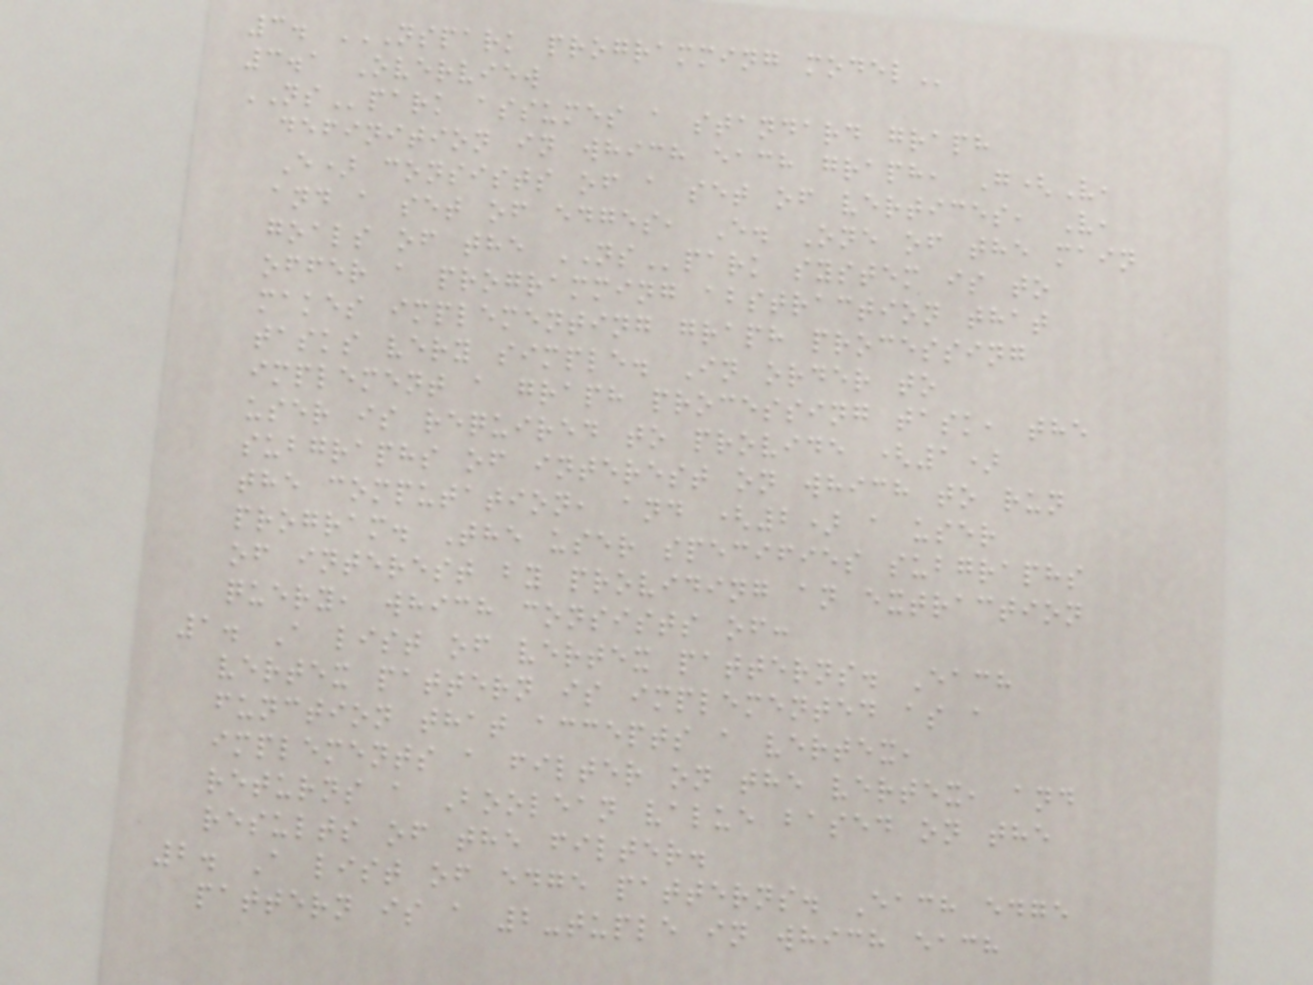3. NSPARK PROGRAMMING MODEL
3.1 Overview
NSpark assumes a standard graph
definition in which each graph, G(V,
E) consists of a set of vertices, V,
and a set of edges, E. One of the main
goals of the NSpark system is to
offer a programming abstraction that
makes implementing graph processing
tasks very simple. In order to
implement a graph processing task, the
user is required to provide (1)
subgraphs of interest on which to run
the computation, and (2) a user
program. The user specifies subgraphs
of interest by providing an extraction
query, which consists of:
1. A list of vertex patterns. Each
vertex pattern is implemented as a
function that accepts a vertex,
implements a filter on the vertex, and
returns a Boolean value based on the
results of the filter.
2. A list of edge patterns. Each edge
pattern is a 2-tuple in which each
